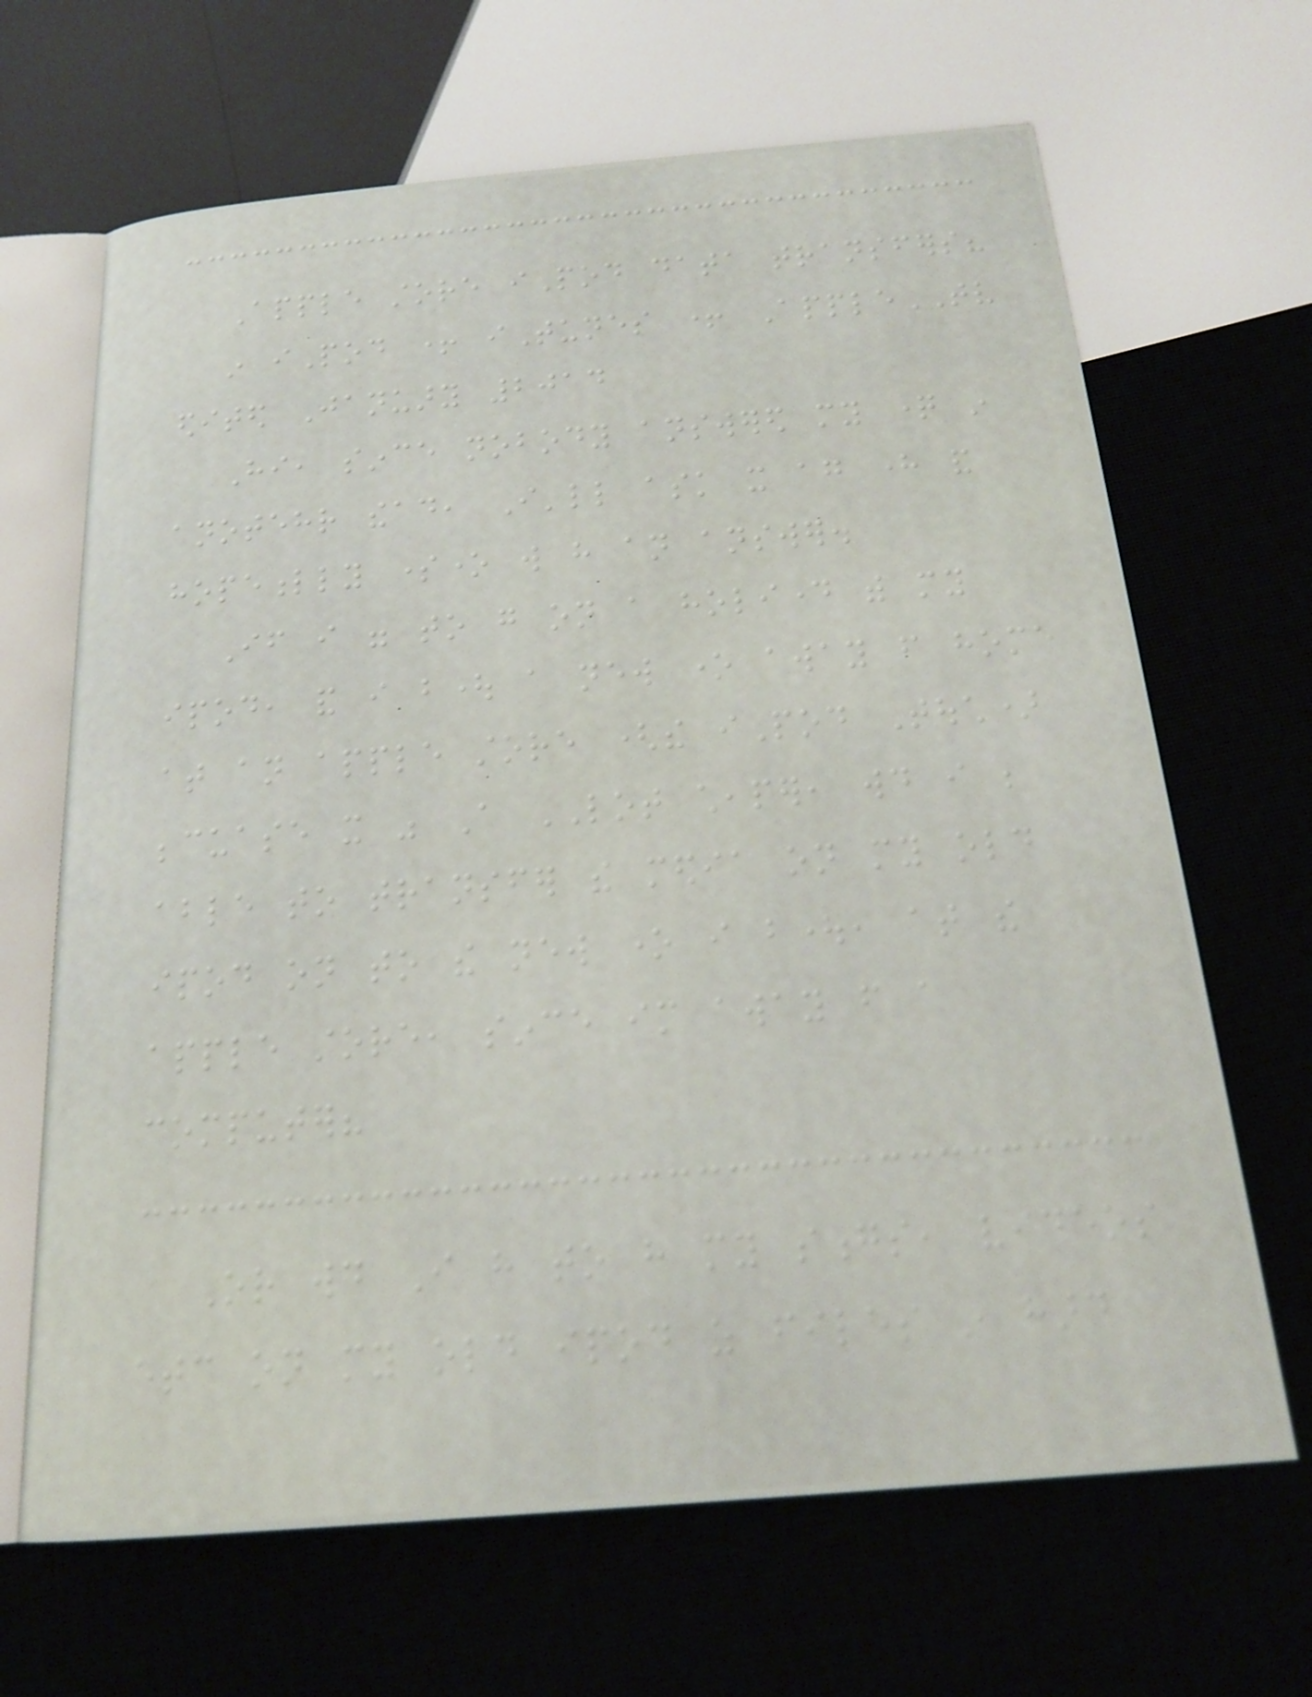Apple store iPod data transfers?
in iPod + iTunes + AppleTV
edited January 2014
Hi, since nobody answered my question in
anotehr thead, I'll ask it again here and
hopefully someone will have an answer.
If i were to go on a holiday with my
ipod, and i bought a new one away from home
at an apple store (the iPod Touch)
becuase it was A LOT cheaper, would i be
able to transfer the media on my old
ipod on to the new one i bought, at the
apple store, since im away from a
computer?
Or would I have to have my songs, videos
etc on my old ipod as files in hard
